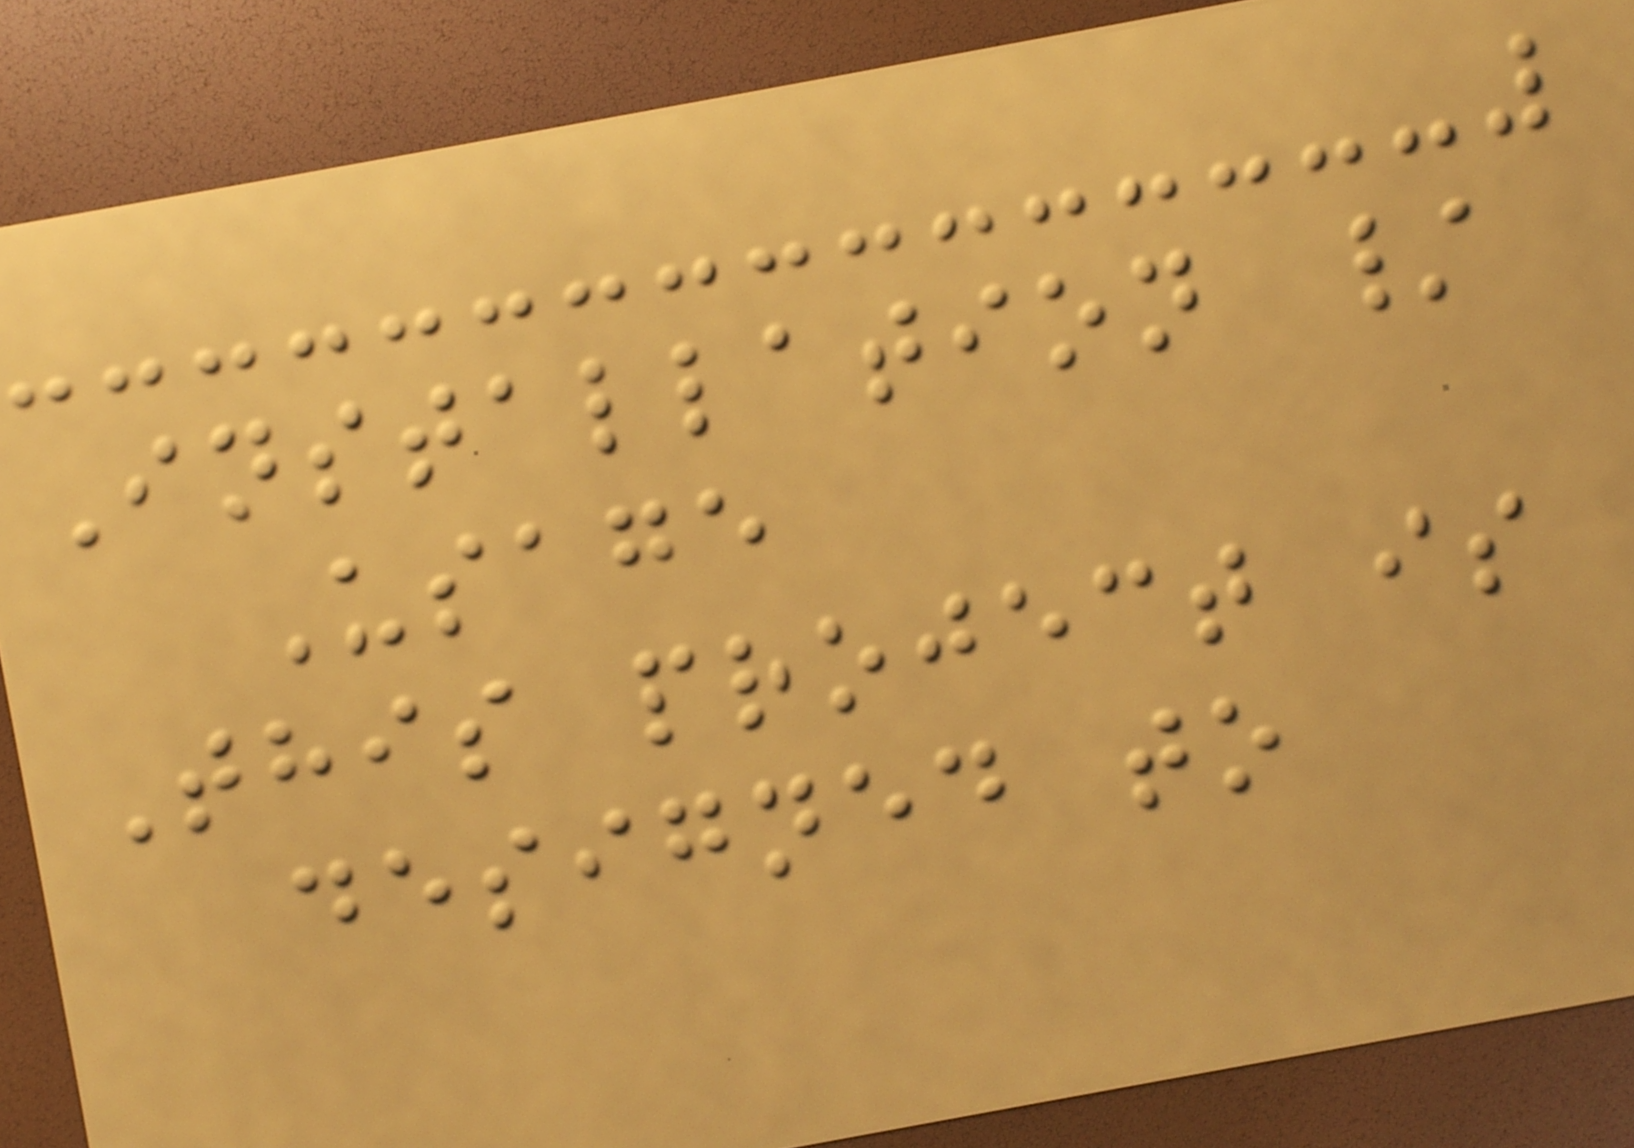Installation /
Usage
This project is
designed to
